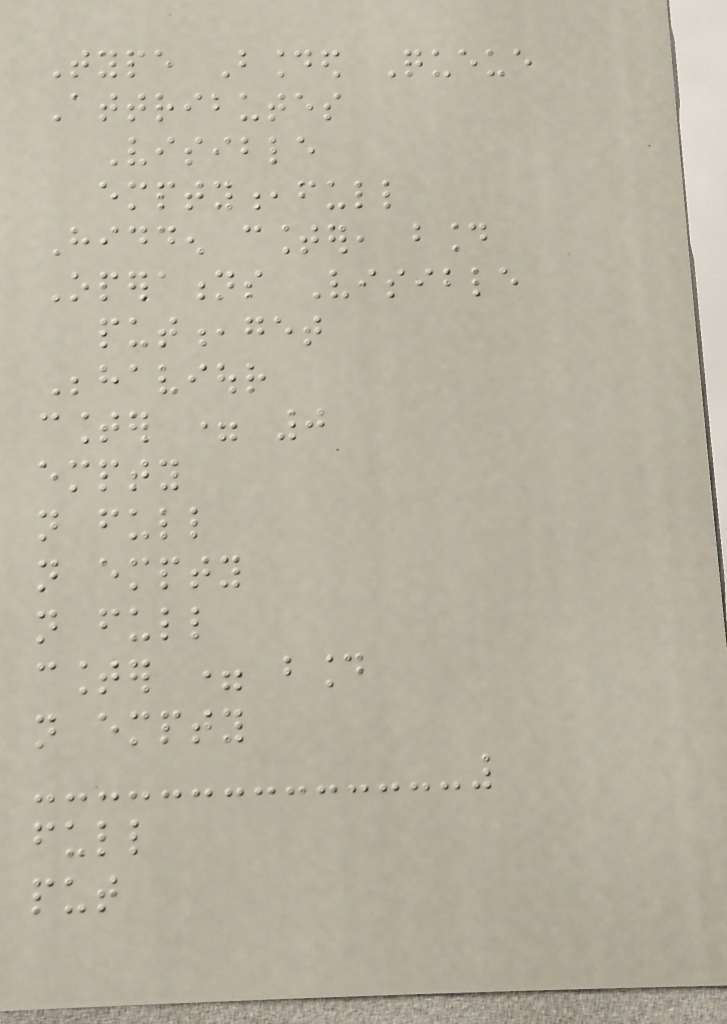Type Bounded Queue
Attributes
Visible
empty,full
Hidden counter, bound
Operations Visible
put,get
Behaviour
counter = 0
empty
not full
not empty
not full
counter = bound
not empty
full
put
